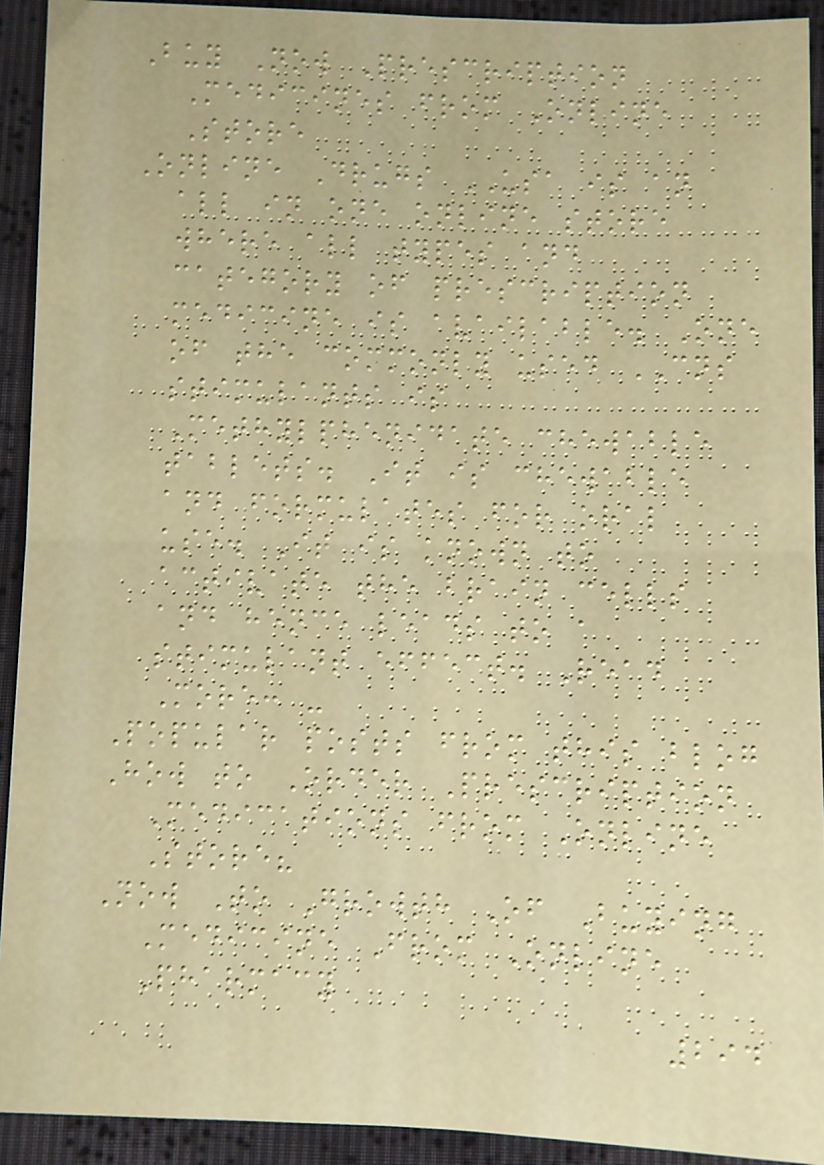Buy Now Prescription
Medicines from Online
Store
Online Drugs USA is an
all in one online store
where all types and
category of prescription
medicine is available. One
of the commonly used CNS
stimulants is
Methylphenidate chewable
tablets. It is chewable
and formulates for oral
use. It is known to
activate the brain cells
and hence leads to a
stimulant effect. Read
More: -
Popular posts from this blog
How to Order Prescription
Medications from Online
Store?
Now To Growth Of Buying
Medicine From Online
Pharmacy
294
